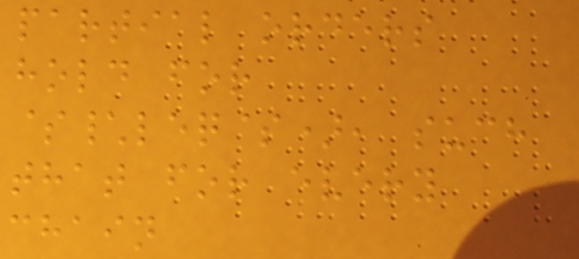partial orders
hold for
$\leq$), such
that for every
chain
